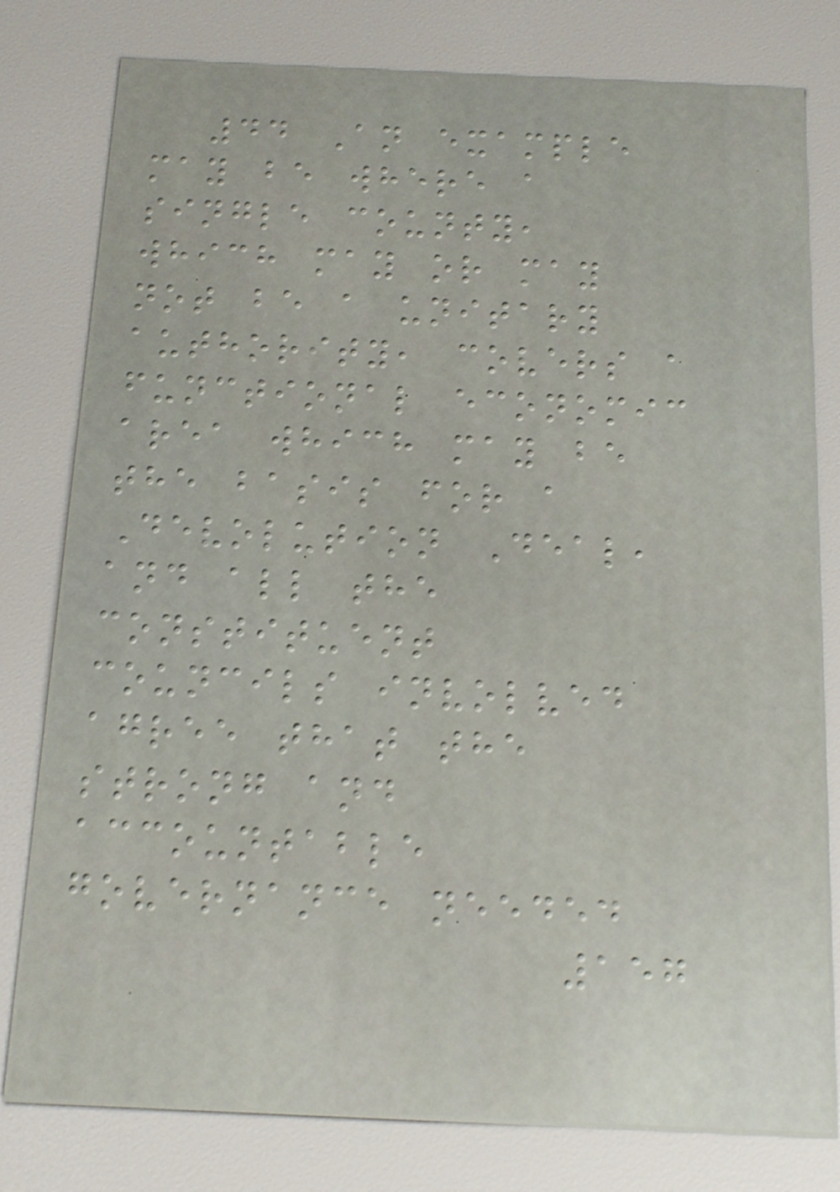44 An example
may be where a
single county,
which may or may
not be a unitary
authority, covers a
functional economic
area which may be
the basis for a
Devolution Deal,
and all the
constituent
councils involved
agree that the
strong and
accountable
governance needed
157
